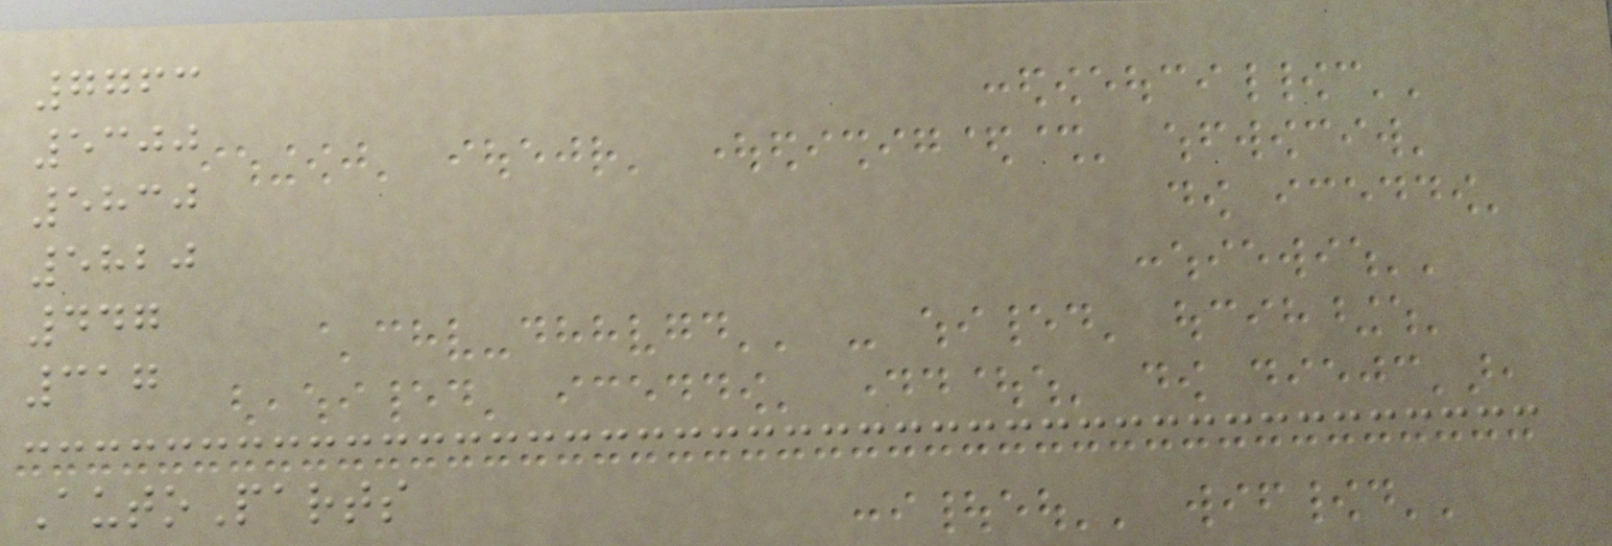7763
5300
5830
5820
447
317
AutoParts
